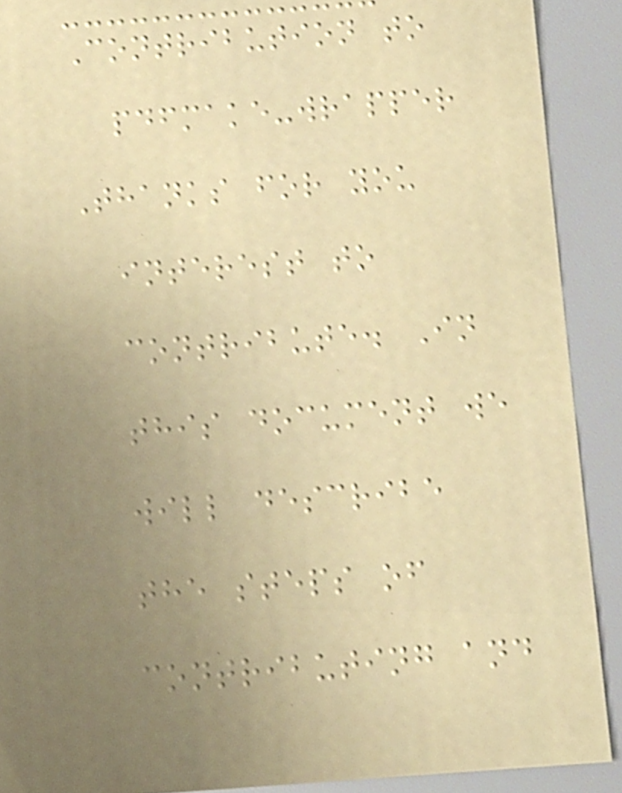Contribution to
pdfmake-wrapper
Thanks for you
interest to
contribute. In
this document we
will describe
the steps of
contributing and
